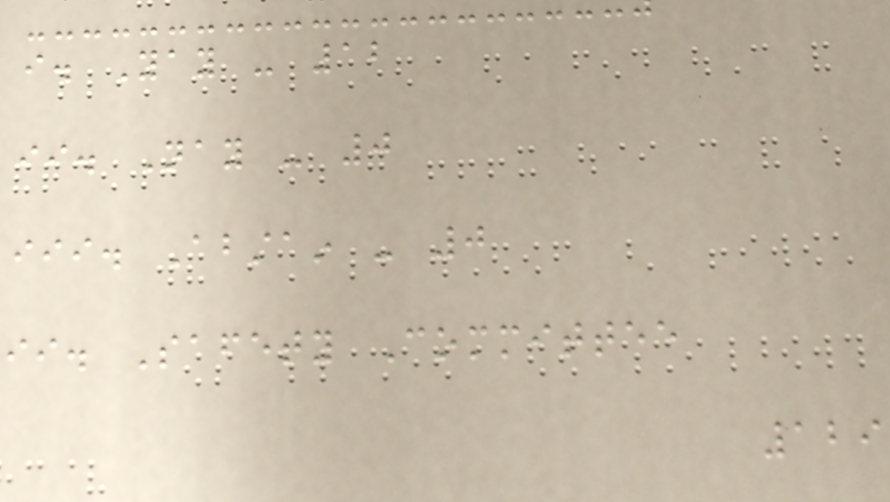i. Yay - 12
ii. Nay - 0
iii. Abstain - 0
ii. Safety Committee
129
